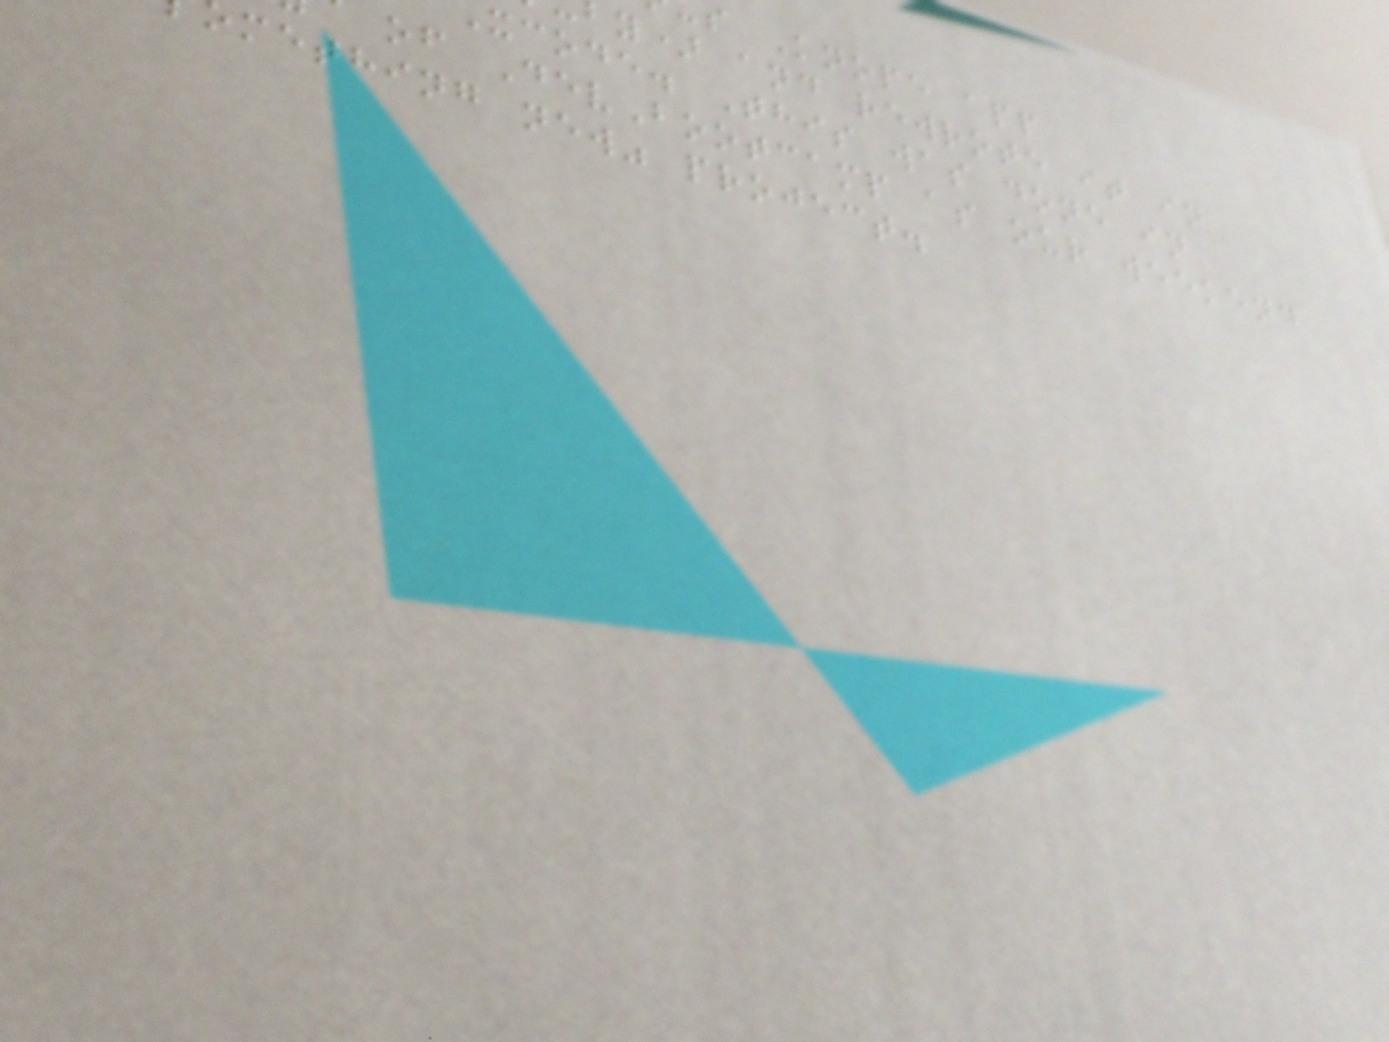s Knope app
y) and rewrote it in
xcode. This was done in
of DevBootcamp as our weekend
mething new" project.
